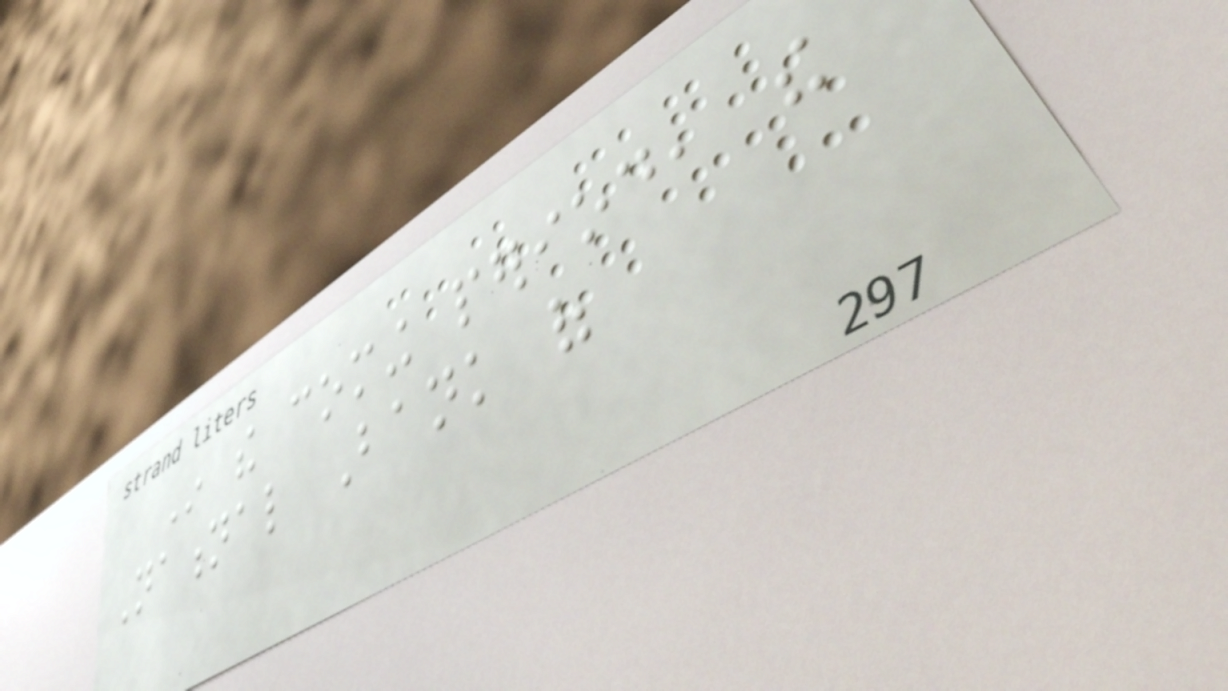In the coming period, the
National Bank of
